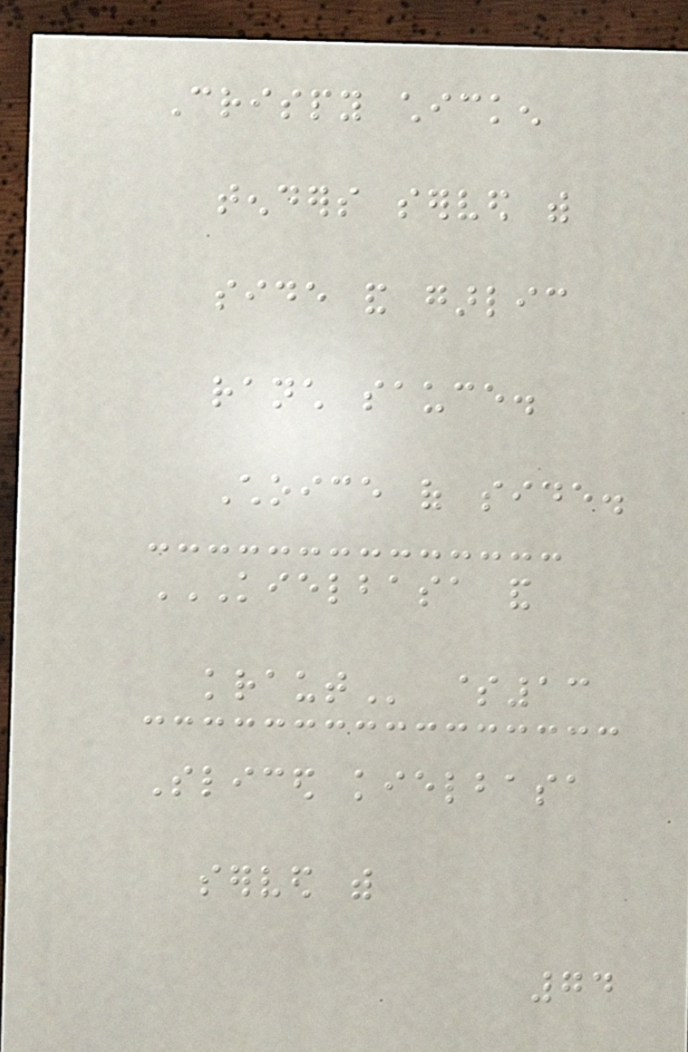Crispy chicken
tenders served with
side and garlic
ranch sauce.
Choice of side.
KIELBASA AND
KRAUT $13
Sliced kielbasa
served with
74
